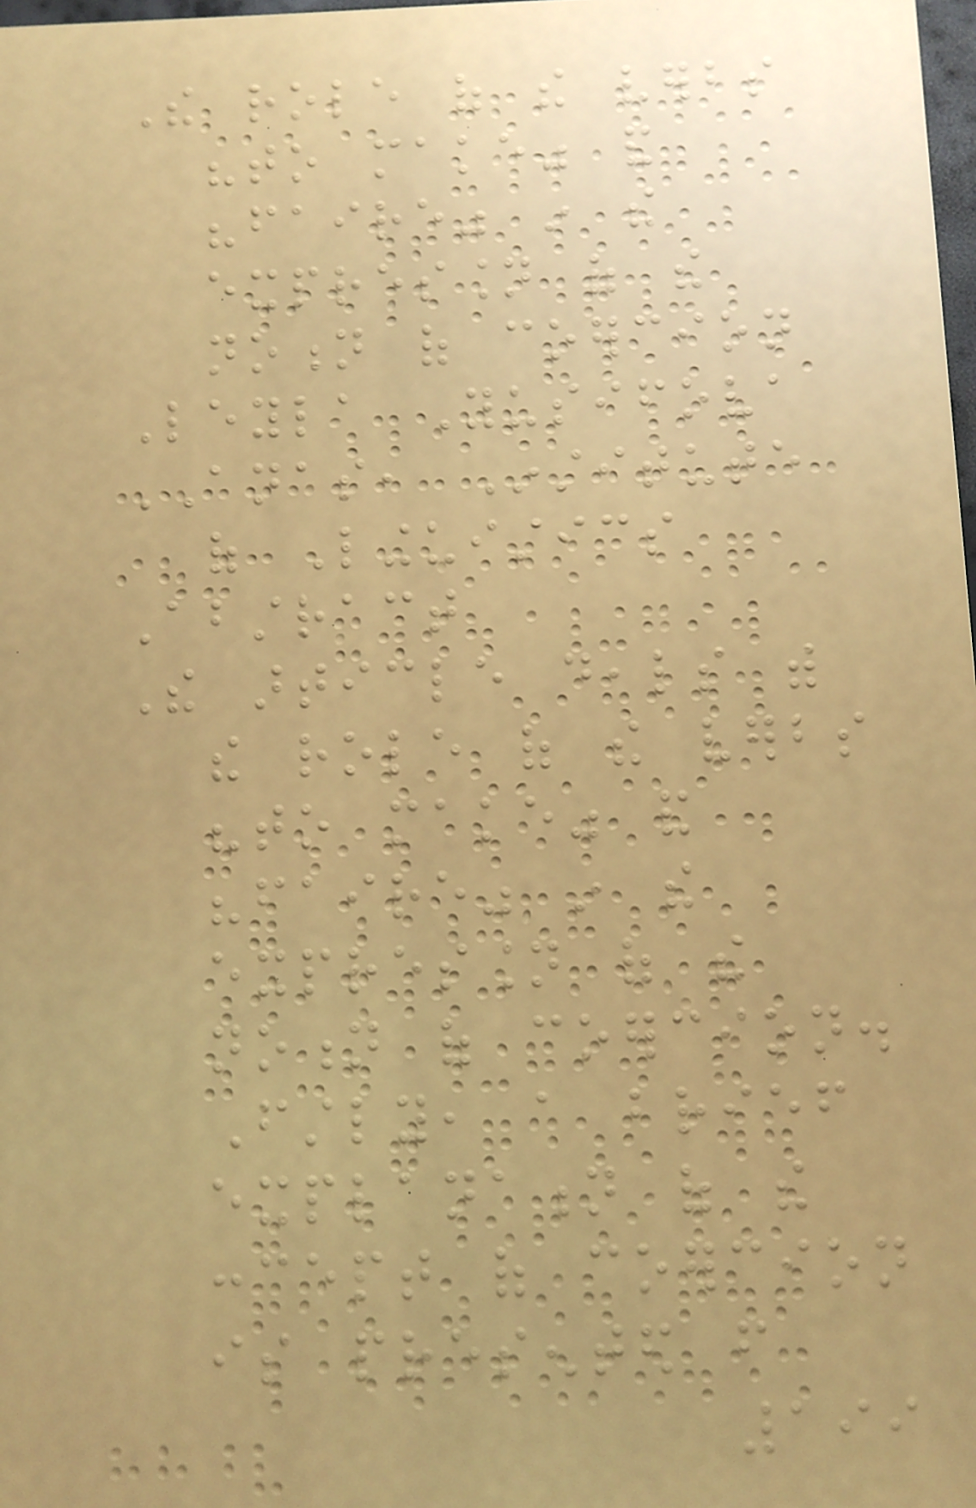The role of the verbs
"to make" and
"faire" in the
expression of the
notion of coercion
Leyla Yusifova
ANAS, Institute
of Linguistics
Abstract
The article deals with
the role of the verbs
"to make" and
"faire" in the
expression of the
notion of coercion.
Firstly, a brief
explanation of the
concept of coercion
is presented from
199
